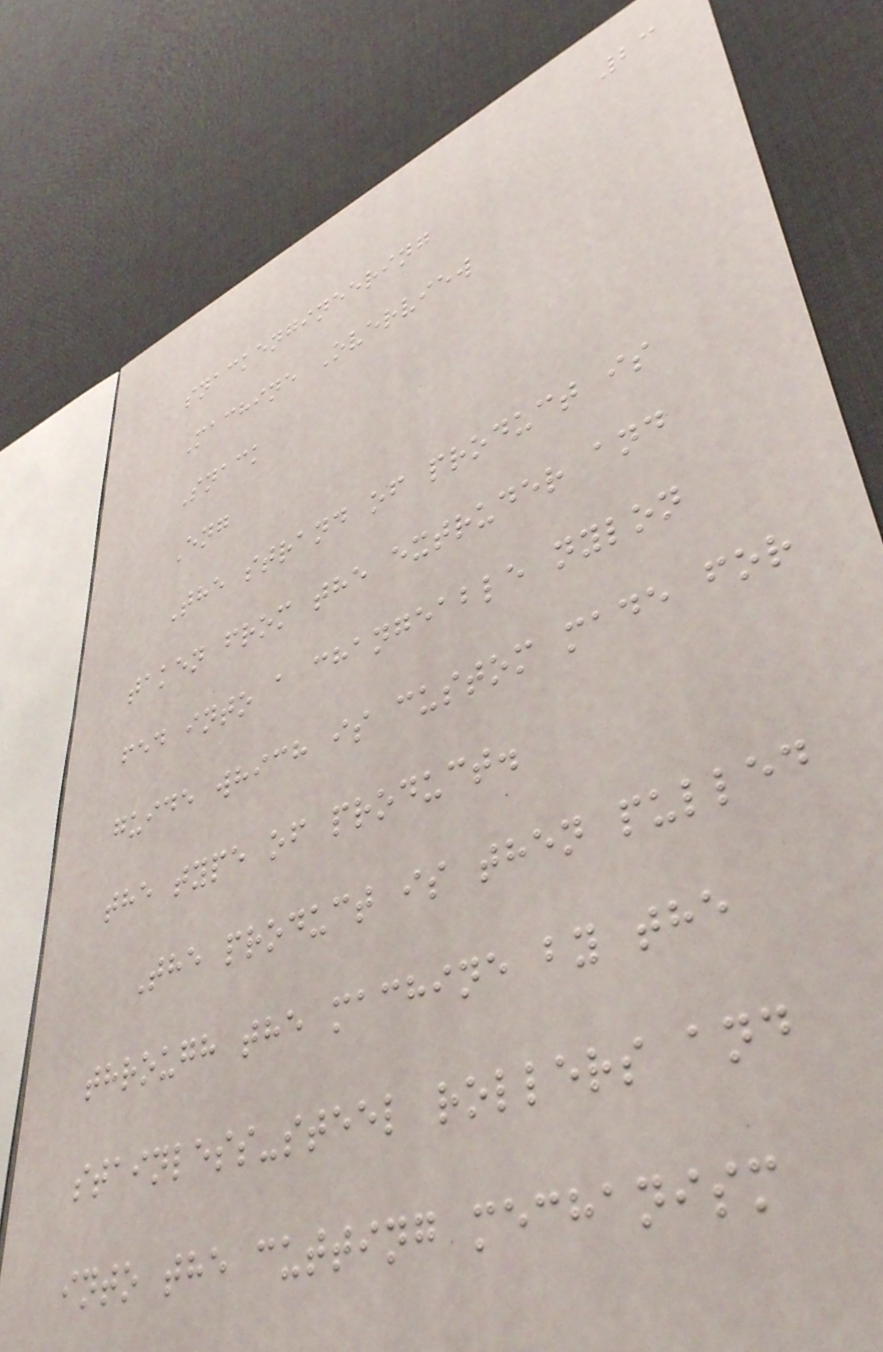23
snackengineering
Machine Overview
Snack
Eng
The strand of product is
taken from the extruder and
fed into a changeable nylon
guide which is custom made for
the type of product.
The product is then pulled
through the machine by the
stainless-steel rollers and
into the cutting mechanism
